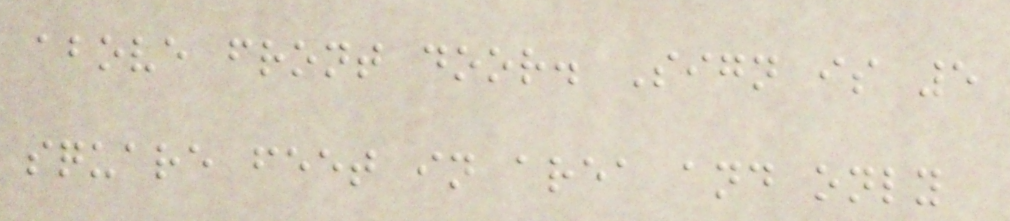above front door. Sign is 5
square feet in area and only
